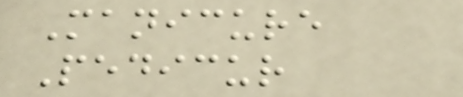Manicure
Pedicur
